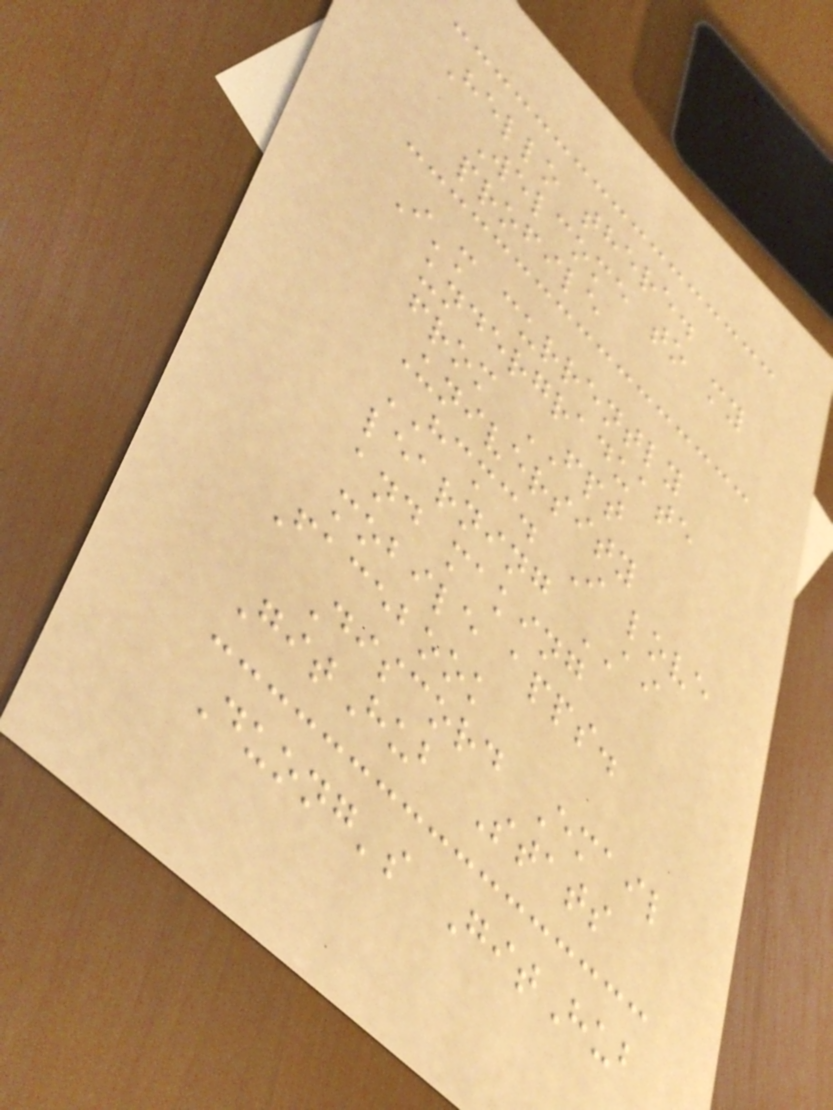Hello there.
Welcome to my
profile
I'm currently
undergraduate
from FPT
University
HCMC. I love
learning AI
and making
mobile apps.
Facebook
Discord Email
GitHub Stats
Duong's GitHub
